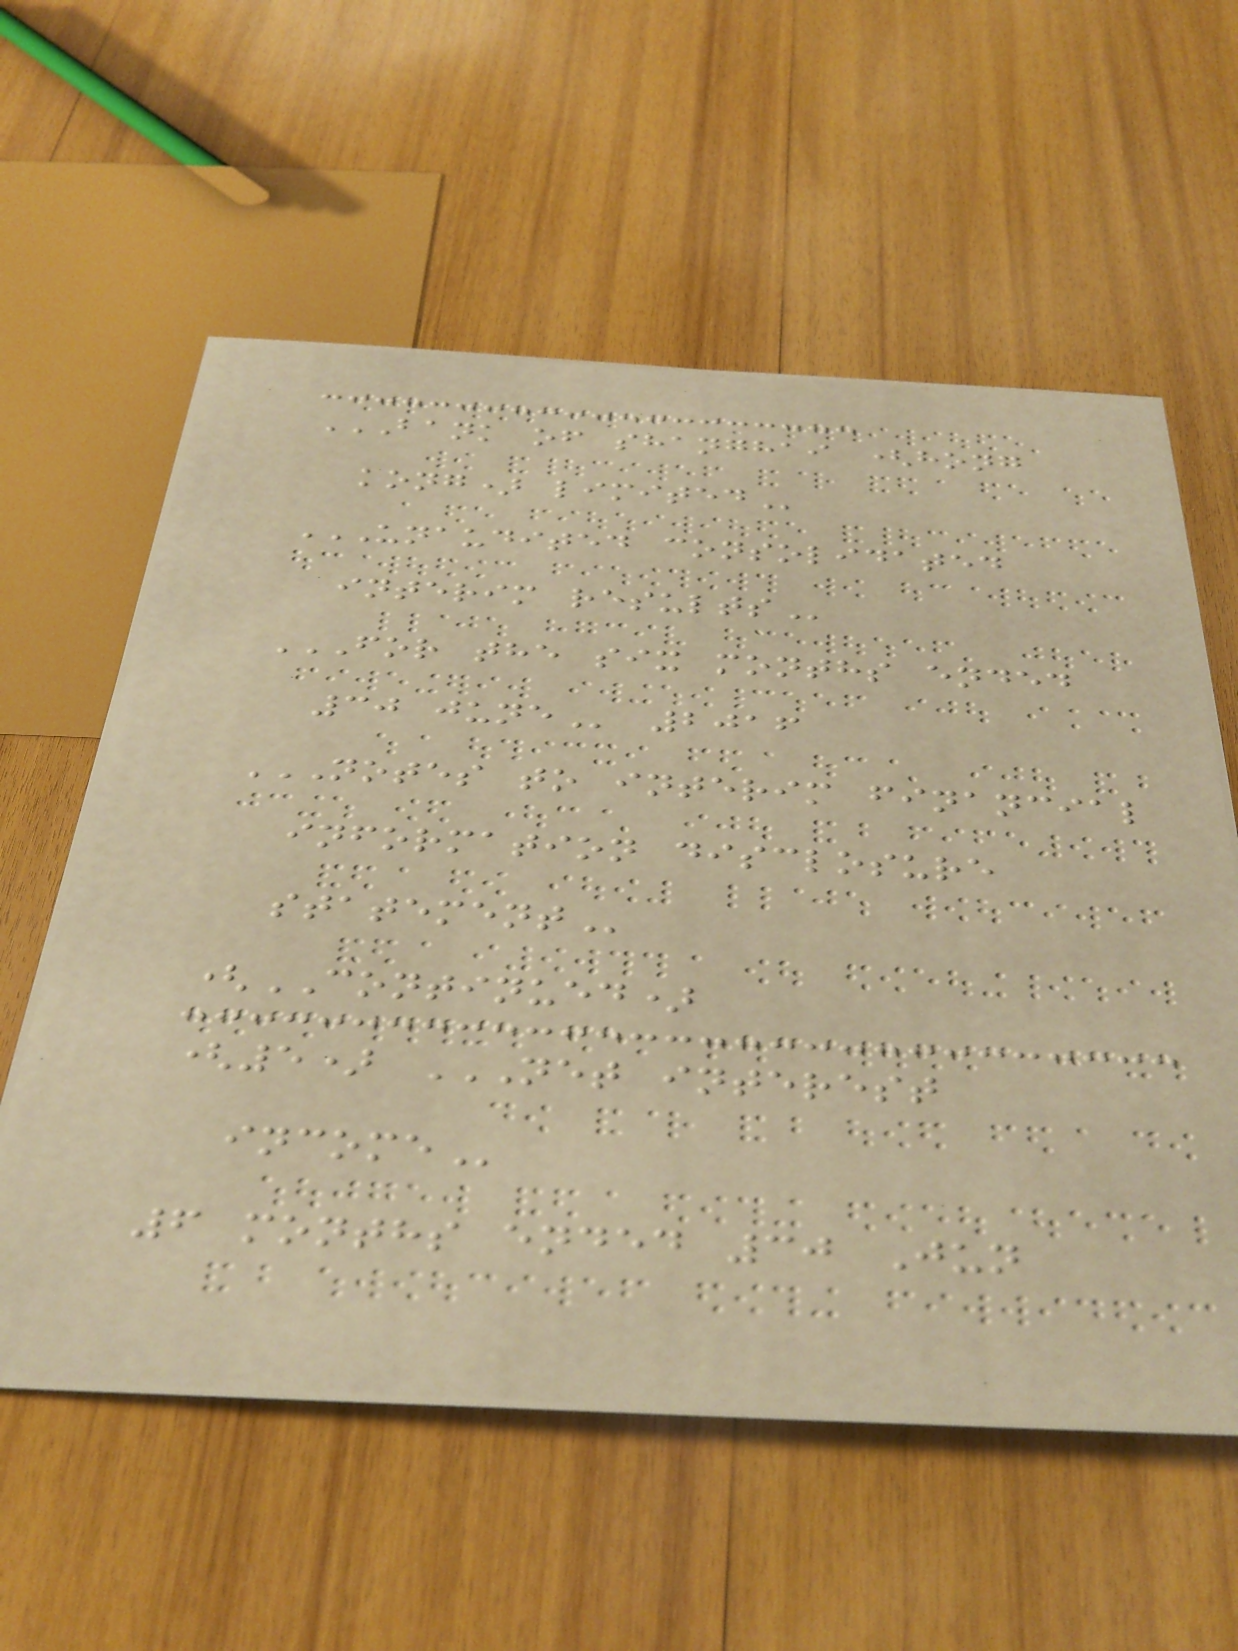BANK OF SHANGHAI (HONG
KONG) LIMITED
UNAUDITED CONSOLIDATED
INTERIM RESULTS
FOR THE SIX MONTHS ENDED
30 JUNE 2016
NOTES TO INTERIM FINANCIAL
INFORMATION DISCLOSURE
STATEMENT
(CONTINUED)
(5) NET INTEREST
INCOME
6 months ended 30 Jun
